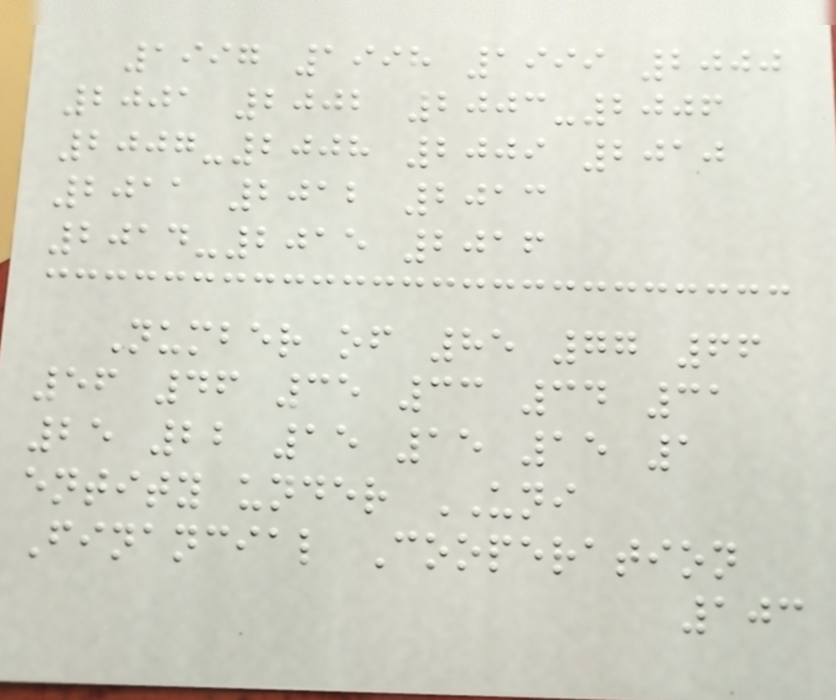1997 1998 1999 2000
2001 2002 2003-2006
2007-2008 2009 2010
2011 2012 2013
2014-2015 2016
Number of 85 77 66
56 46 35 33 34 31
25 22 15 15 15 1
entity under UNI
Financial Cooperation
103
